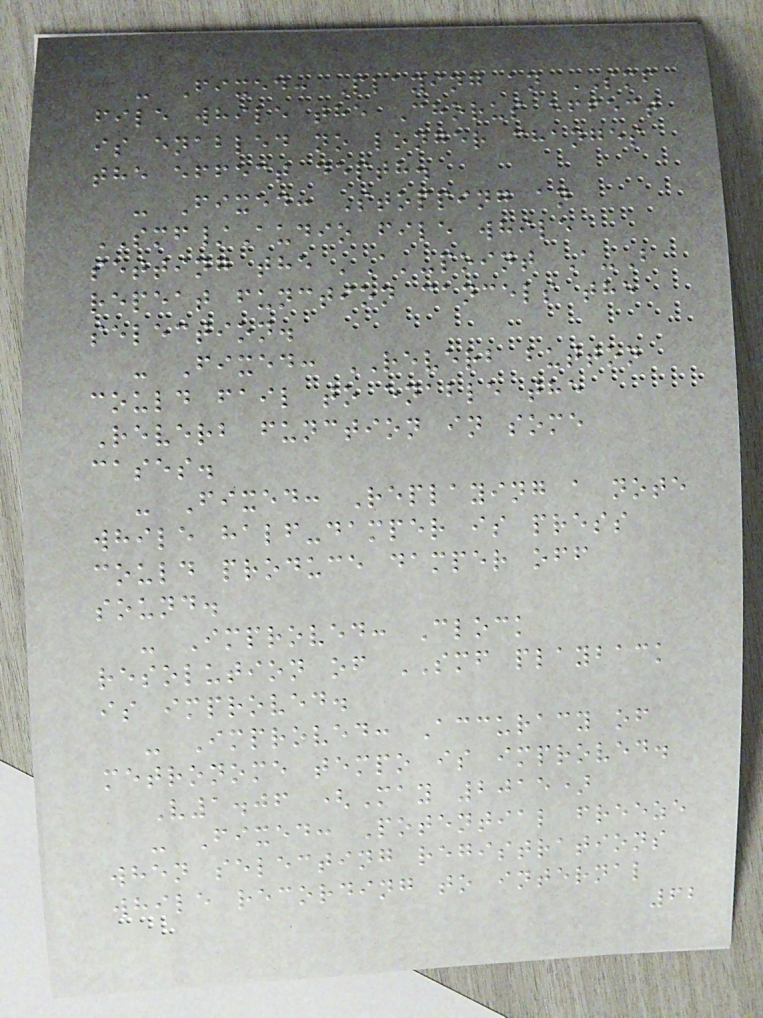- Fixed: Playing an SMF
file while the Chorus effect
is enabled no longer changes
the effect depth.
- Fixed: Stopping an
SMF/Audio file while
setting the 'A'-point A-B
repeat function cancels the
selection.
- Fixed: REVERB button
could fail to enable the
Reverb function in some
cases.
- Fixed: Replaying a note
while half-damper is press
could produce damper off
sound.
- Improved: Clock
resolution of SMF playback
is improved.
- Improved: Accuracy of
metronome tempo is improved.
V1.06 (May 2015)
- Fixed: Potential freeze
when selecting registrations
while recording to internal
62
